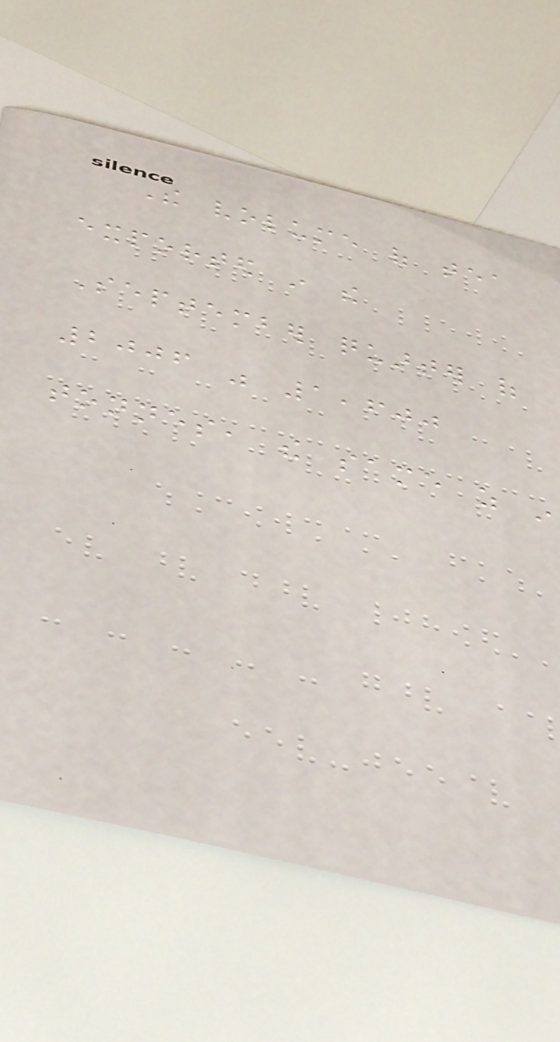The volume of tea
exported in the
September quarter of
2006 was 1,600
tonnes, the same as in
